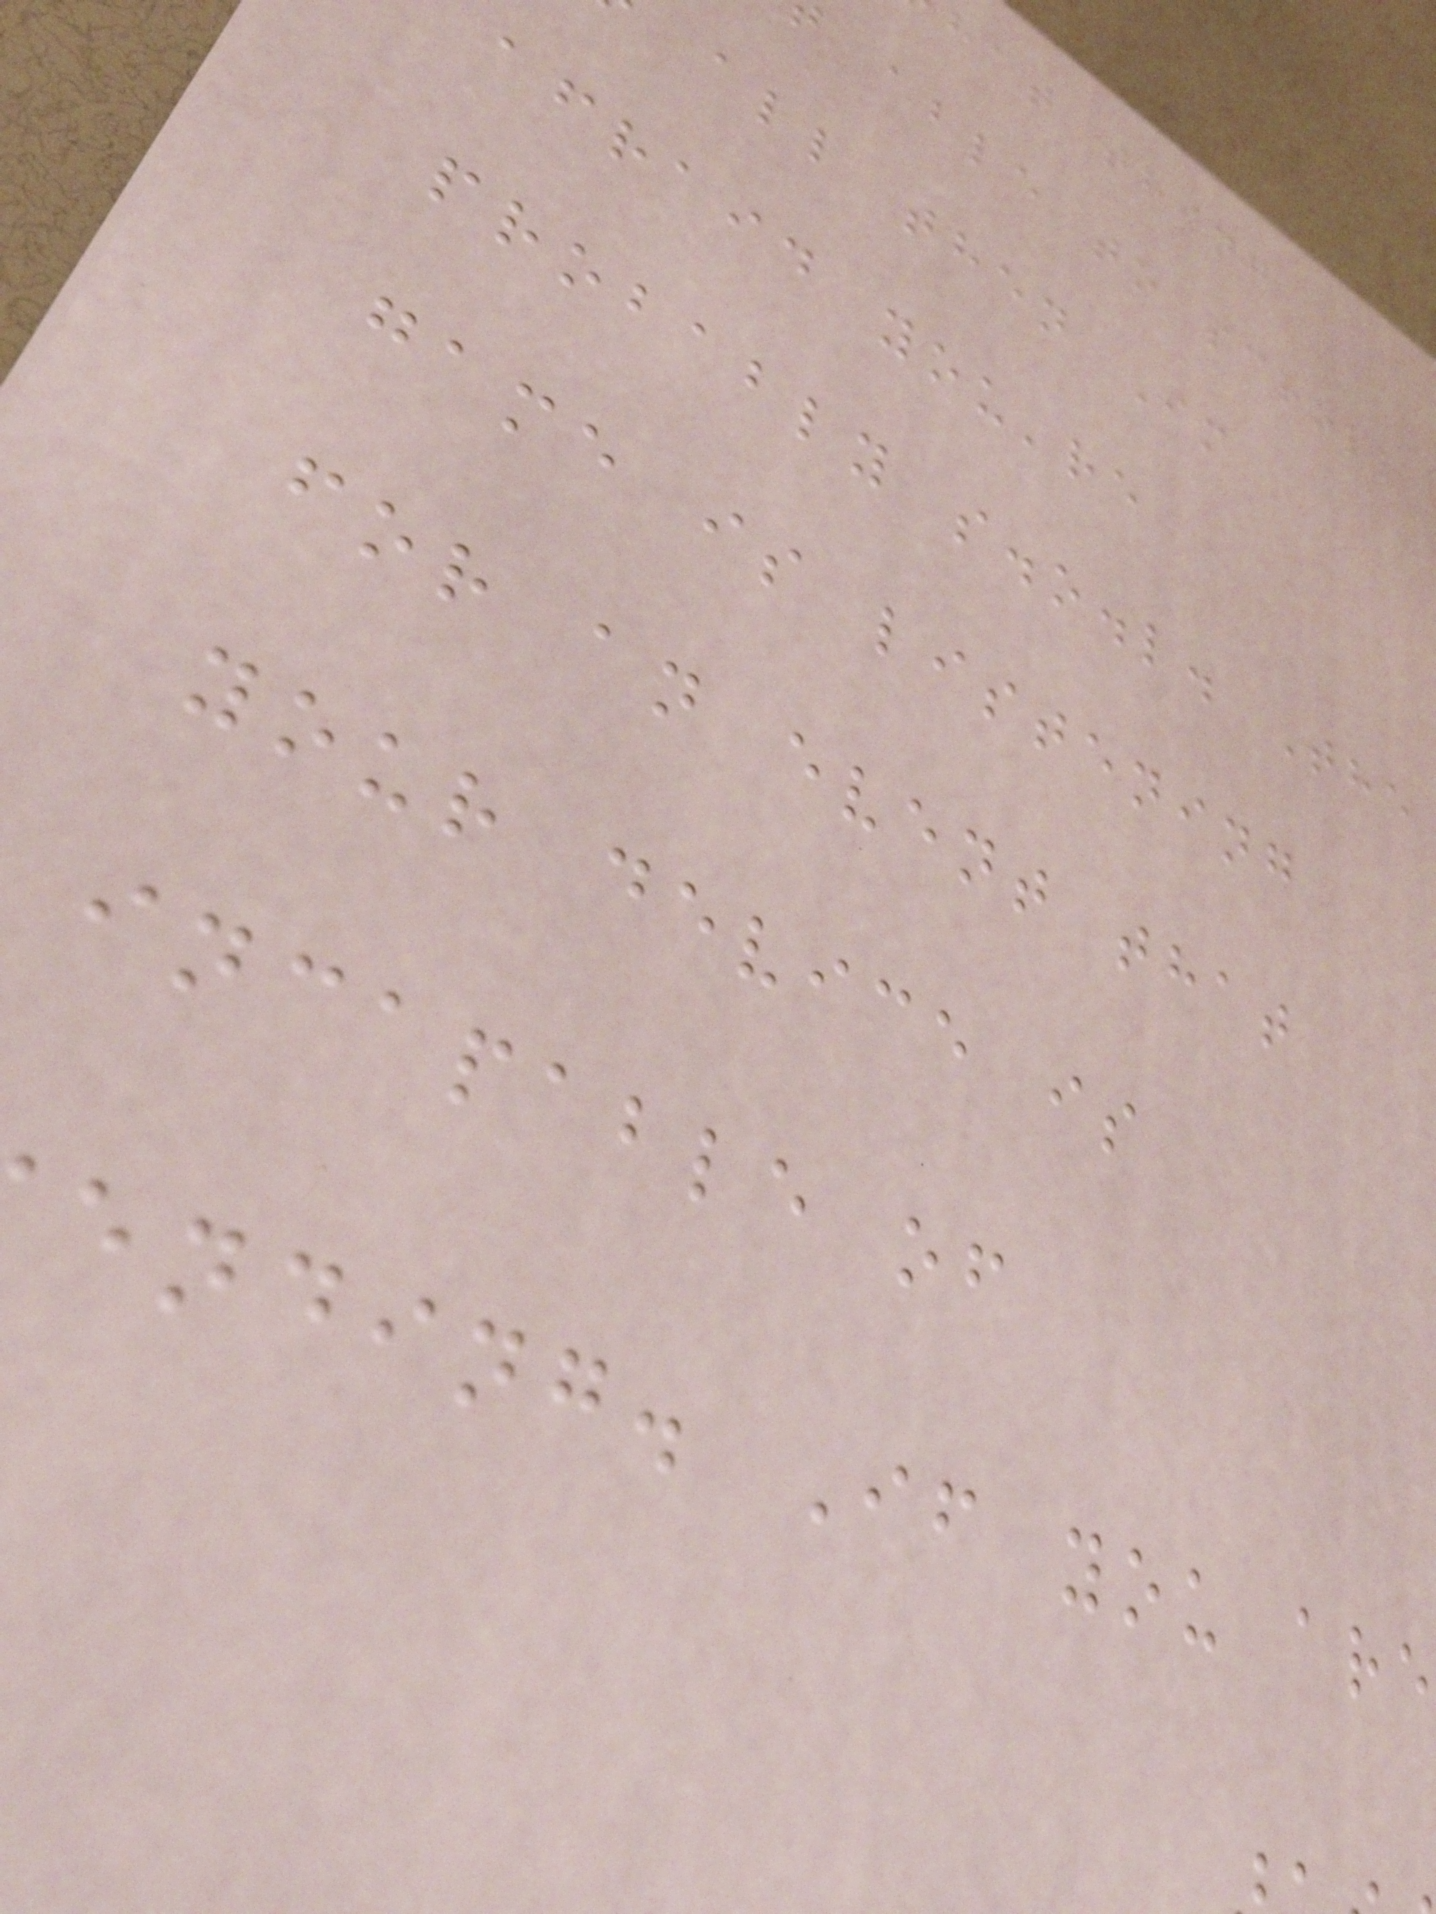hat thing
able to scroll
all then Im
afraid you're
probably s.o.l. The
game is listening
for an event that
your device is
incapable of
ending. If you are
